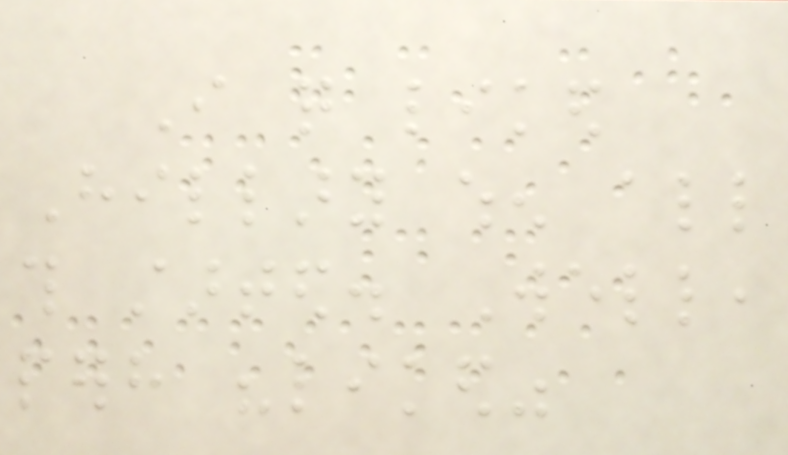I quite liked
Hillary when all
this started. Well,
perhaps "liked"
